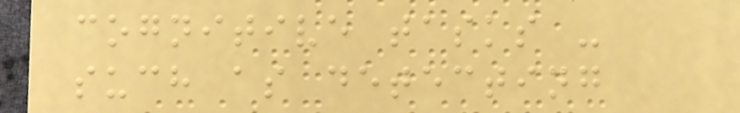cognitive tasks -
such as detecting
